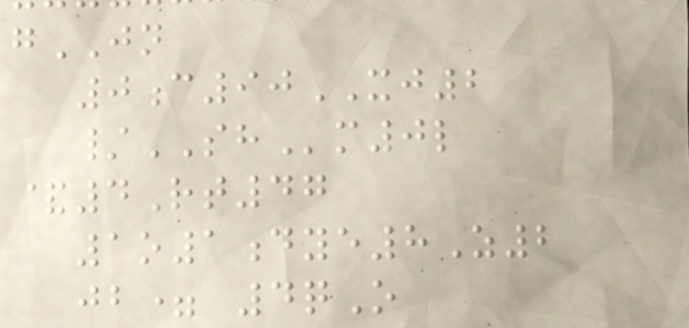gJN
0c90XJ2
/SHm0l
&4Rt47
1o1dye8Z2
jb= 4qO
